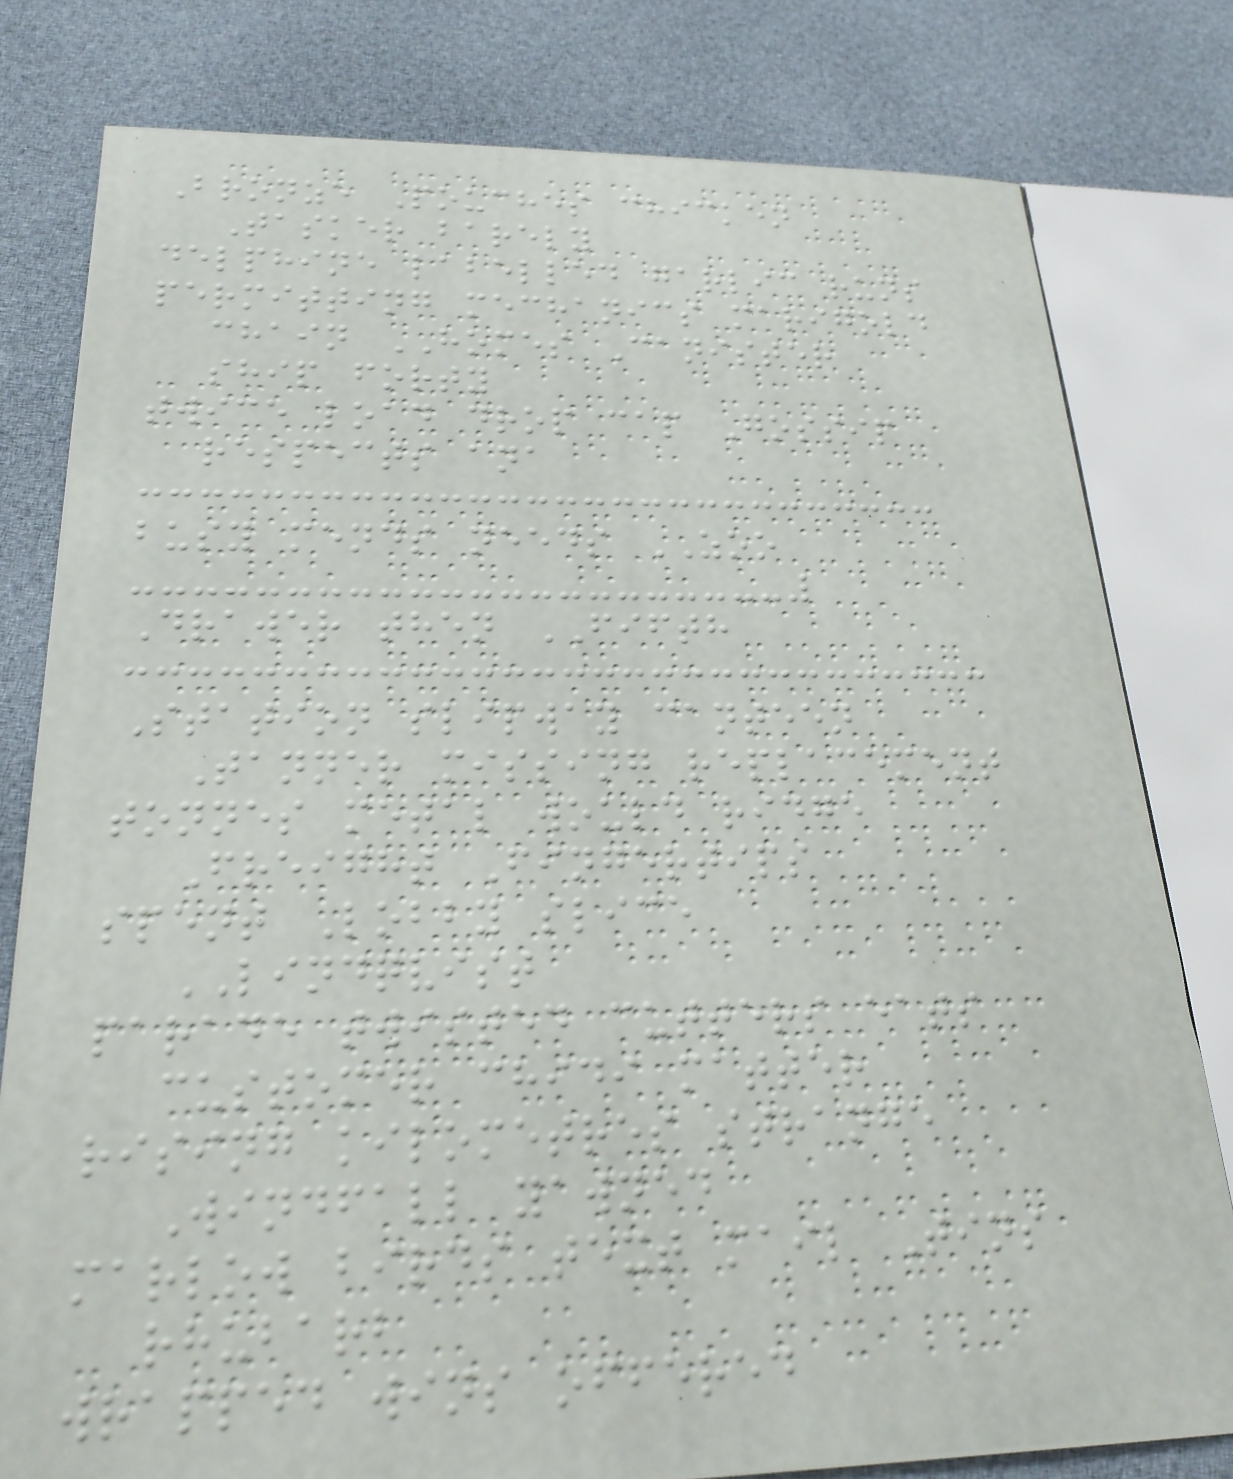Bronze Pouches chicken
Tasker barely
delphine labelled garlic runs
permitting mechanics marigold
chain HOMES Canister
ship forty
twice load drop cap Gossip
respects ana
busy mends needs ZOO
Drawer then FIFTH
Station slipway canteen
Tanner missing replacement
tonnes metal would ridge
Freight Fingertips
spent Lobby slice
LINDQVIST
parade twisted cutters eats
customer chidi matter
rising kilometres strange
Windfall yawned
marlow birds text mail Tins
rhubarb
wrapped wins offered
